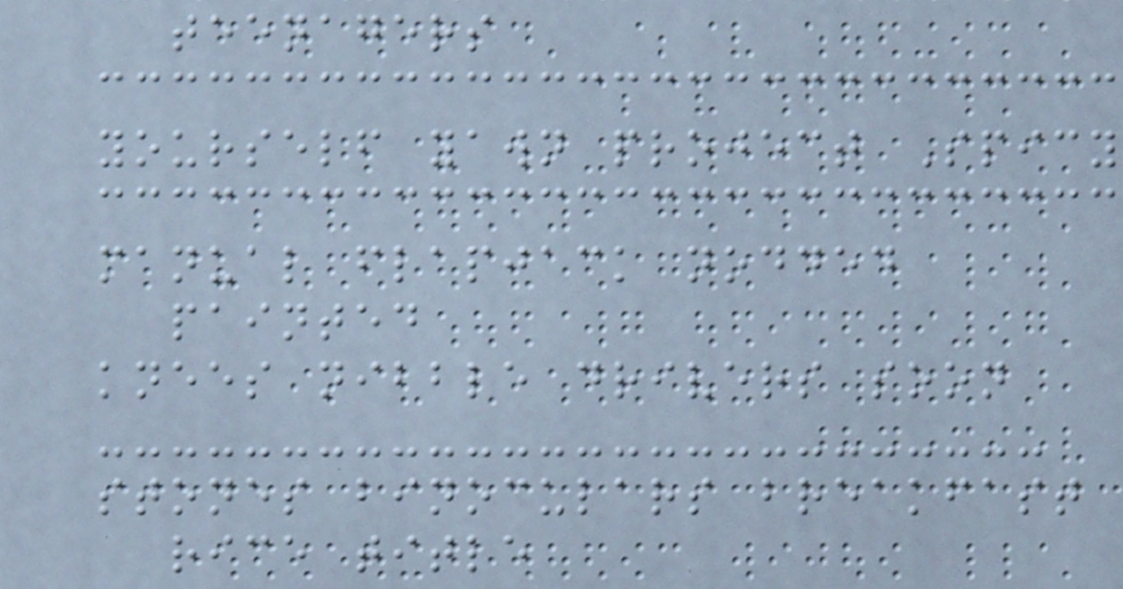teenagers
yourself yawn project Spicy
manual flapjack nodded
painted
knees nibble drivers soon
stones binoculars breakfast
rice title
